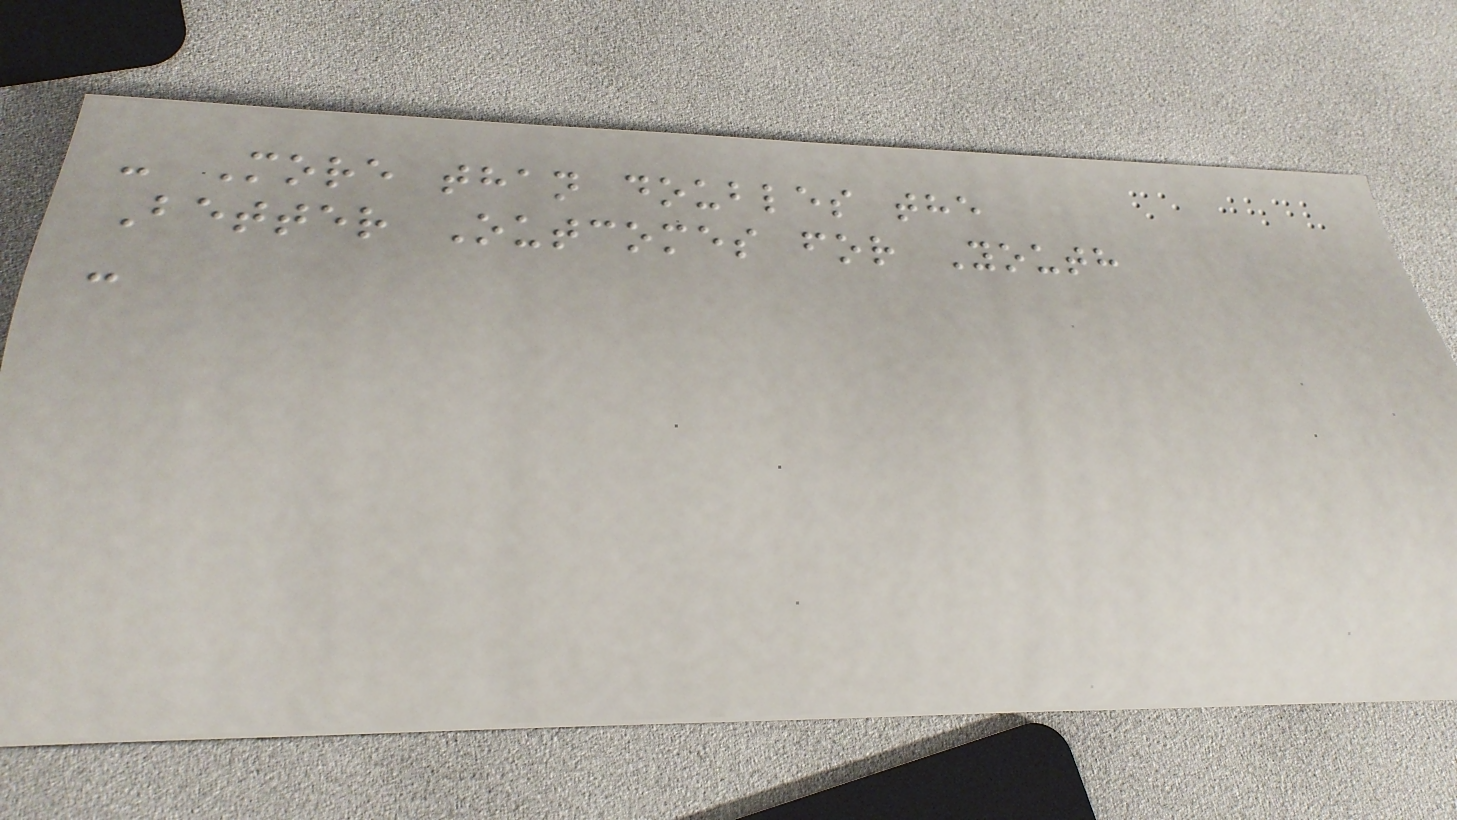- More than doubles the
Better Outcomes for Youth
-
